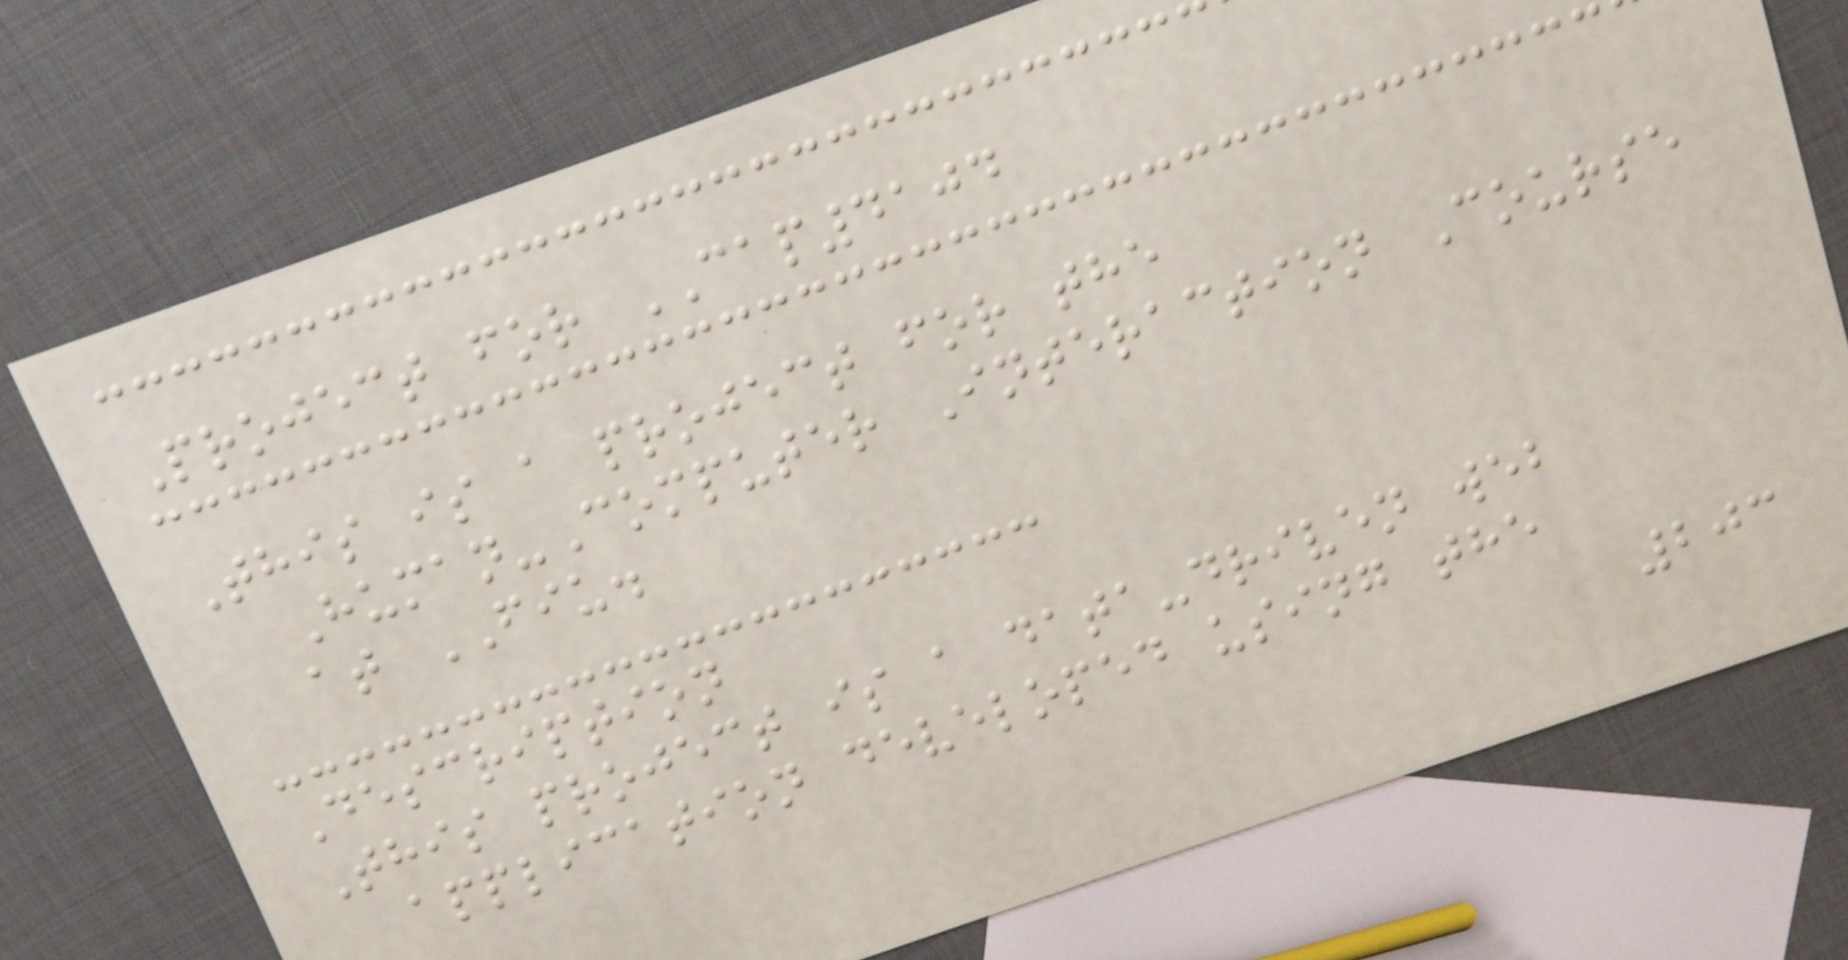Project for CAP4104
This is a project for the
Human-Computer Interaction Course
at FIU.
Description
This project is a data-driven web
application developed using the
203
